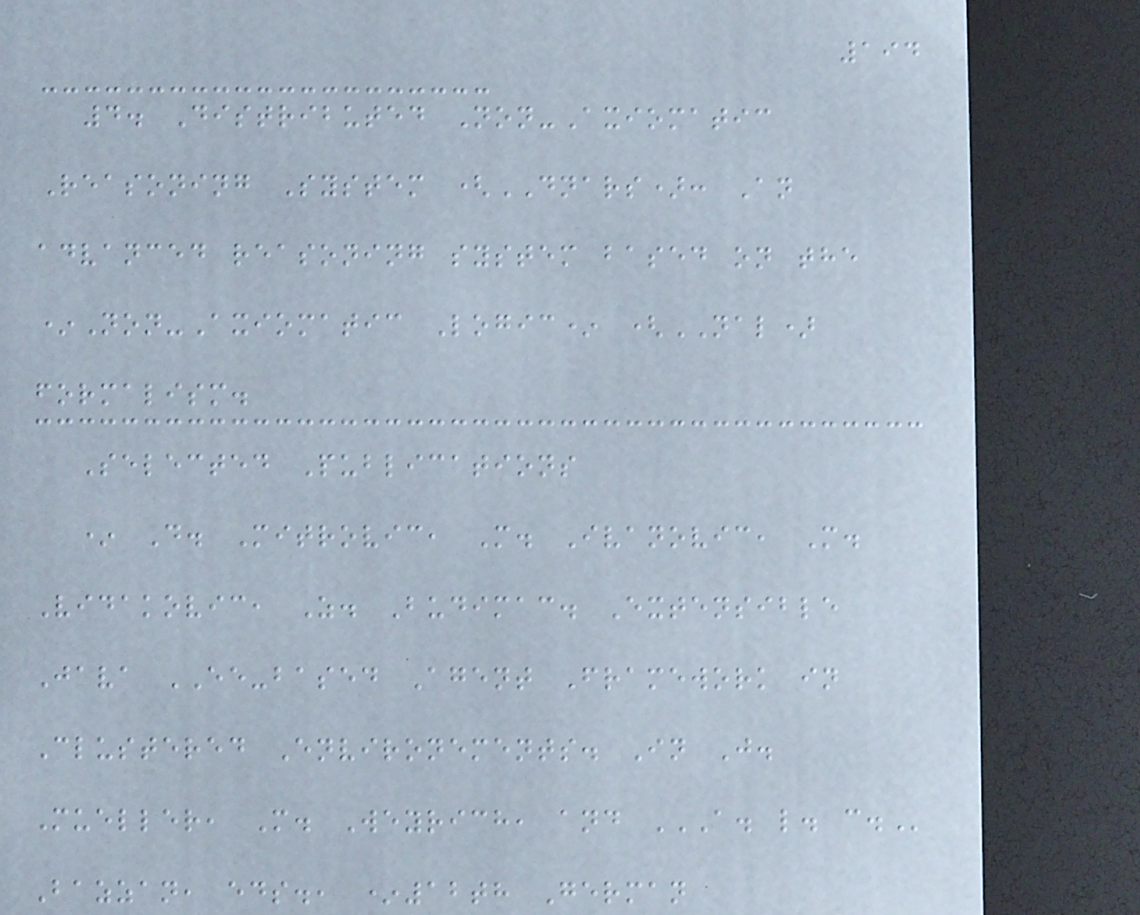194
4. Distributed Non-Axiomatic
Reasoning System (DNARS): An
advanced reasoning system based on the
*Non-Axiomatic Logic* (NAL)
formalism.
Selected Publications
* D. Mitrovic, M. Ivanovic, M.
Vidakovic, Z. Budimac. Extensible
Java EE-based Agent Framework in
Clustered Environements. In J.
Mueller, M. Weyrich, and A. L. C.
Bazzan, eds., *12th German
